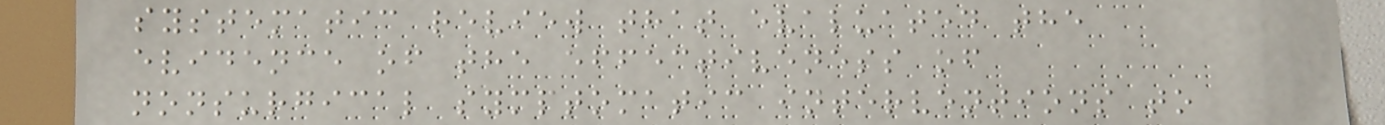systematic review that evaluated the
evidence of the effectiveness of
nonsurgical symptomatic interventions to
